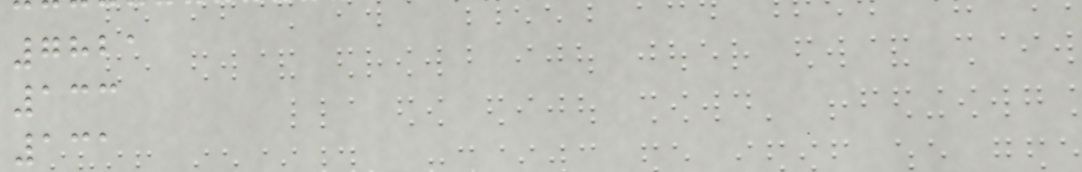7821
133
131
